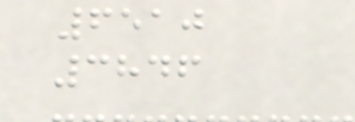6510
3846
